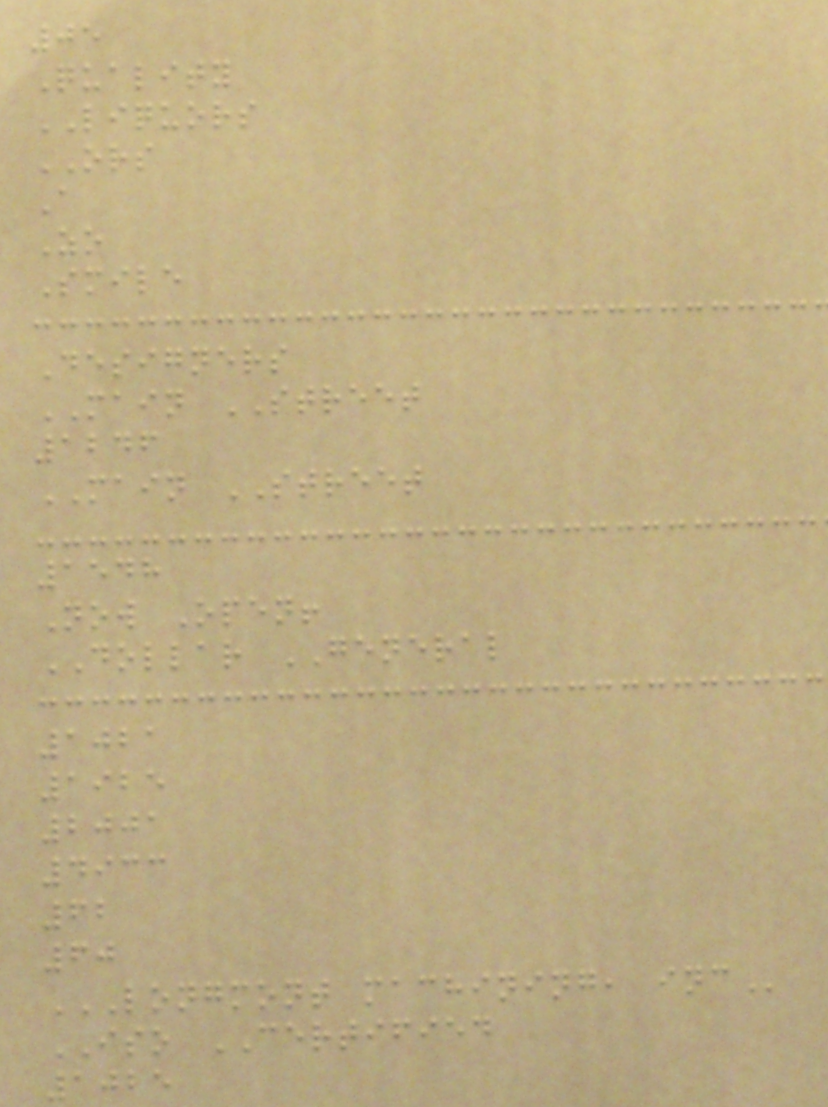05
Quality
LIQUORS
ORS
A
Zo
Smile
Designers
MAIN STREET
1246
MAIN STREET
1548
Now Open!
DOLLAR GENERAL
1021
1925
2001
4933
62
60
LONGMONT MACHINING, INC
ISO CERTIFIED
1025
